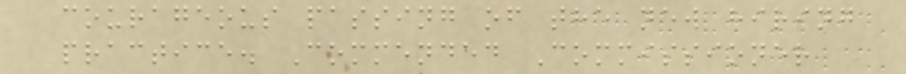courageous passing of the new hiring
practice. Commended Commissioner
